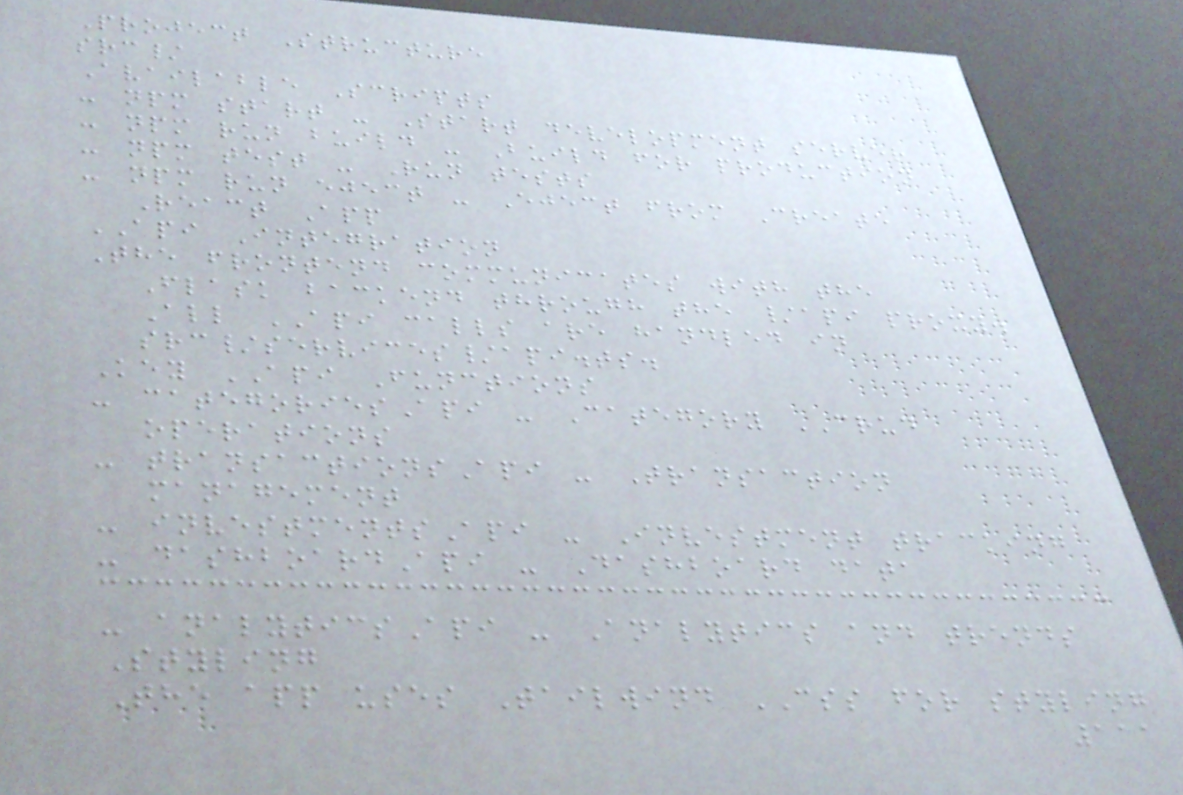Project Structure
src/
Available Scripts
- npm start - Start development server
- npm run build - Build for production
- npm test - Run tests
- npm run eject - Eject from Create
React App
API Integration
The frontend communicates with the
Flask backend through the /api proxy.
All API calls are handled in
src/services/api.ts.
Key API Functions
- categoriesApi - Category CRUD
operations
- transactionsApi - Transaction
management
- investmentsApi - Investment tracking
- dashboardApi - Dashboard data
- analyticsApi - Analytics and trends
Styling
The app uses Tailwind CSS for styling
111
